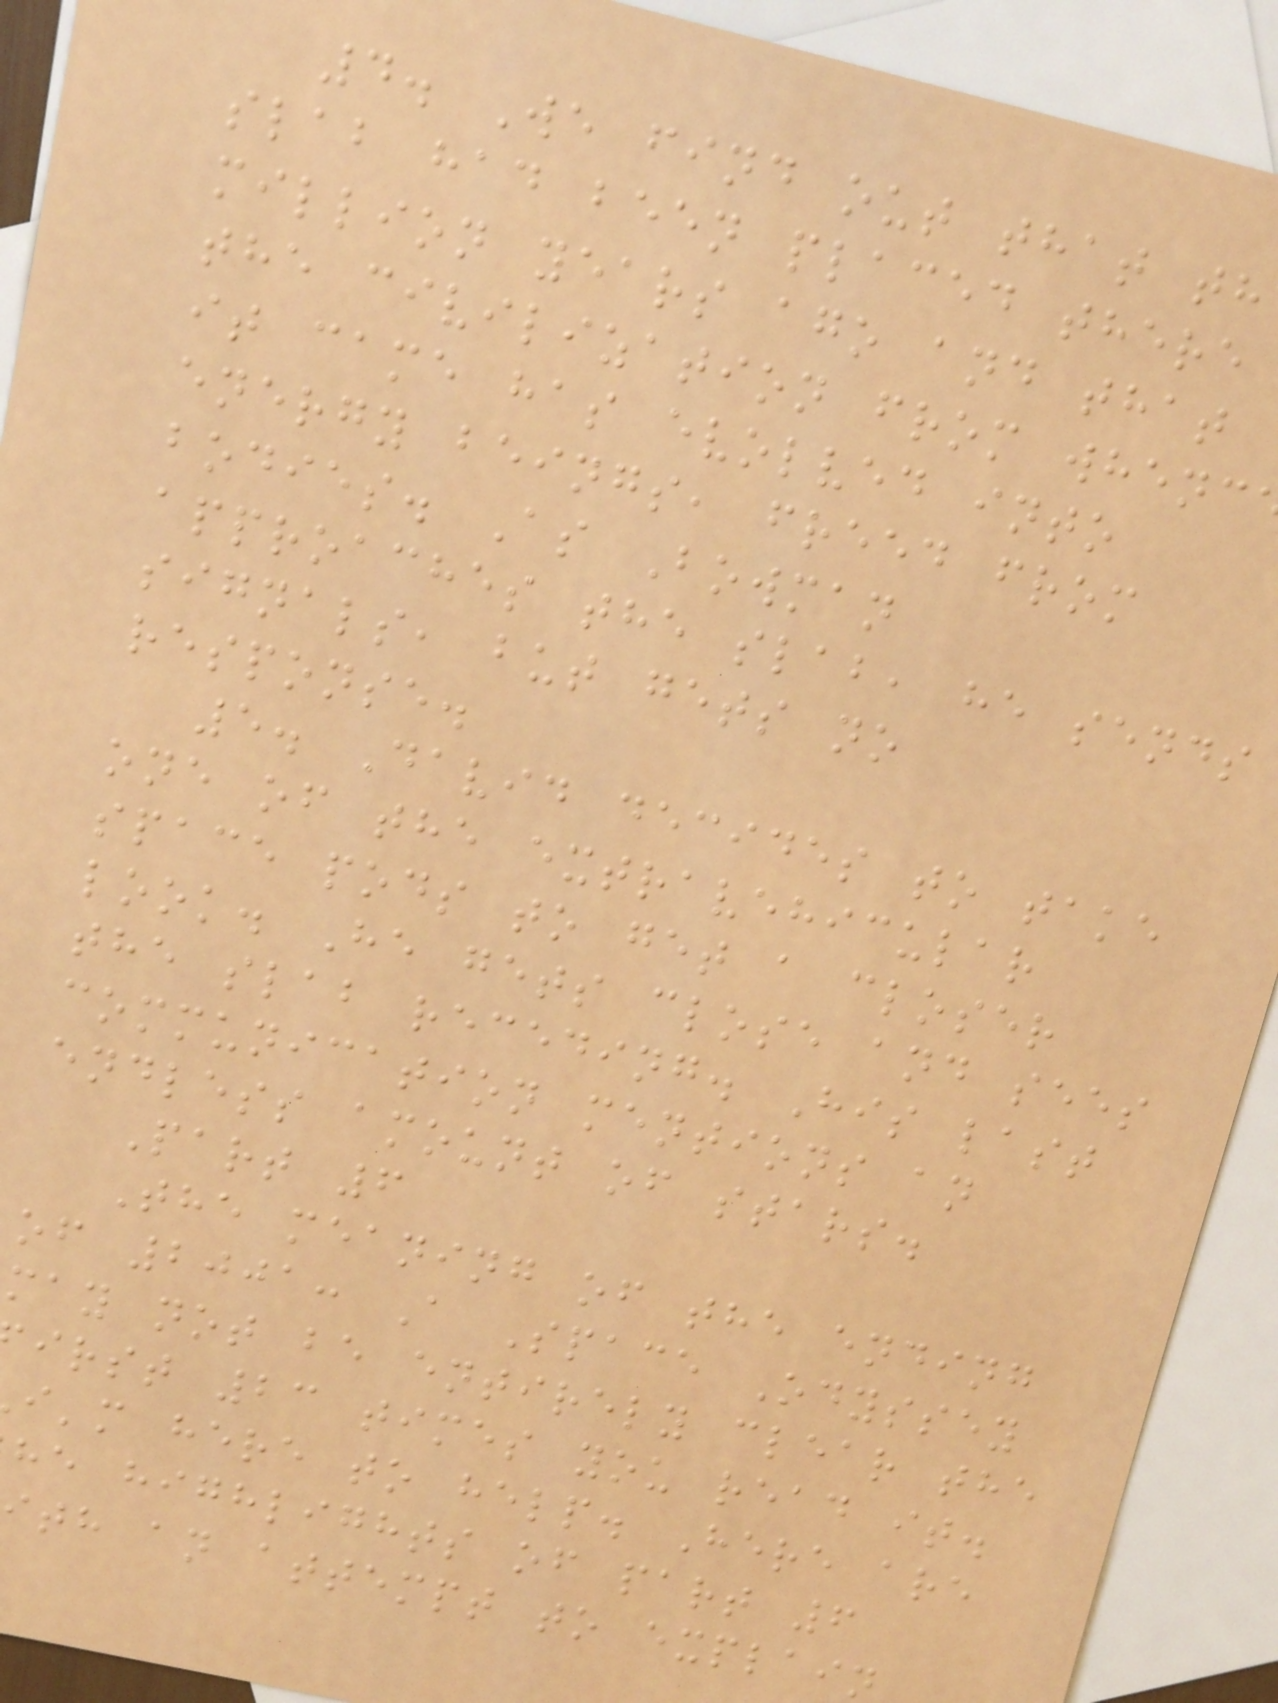4. We find out that th
slab had been placed there
million years ago and that
the civilization from whenc
it came has evolved into
energy beings, freed from
bodies. As Bowman
approaches the slab, he sends
signals, but gets no
response.
5. David decides to take
one of the extravehicular
space pods to get a closer
look. He gets close and sees
the slab receding. His last
communication mentions an
endless amount of stars.
Part 6
The meaning of the ending
of 2001: A Space Odyssey
may not be entirely clear the
irst 23 times you read it.
i'm here to help. Here are
he highlights of part 6
ith an attempt to explain
